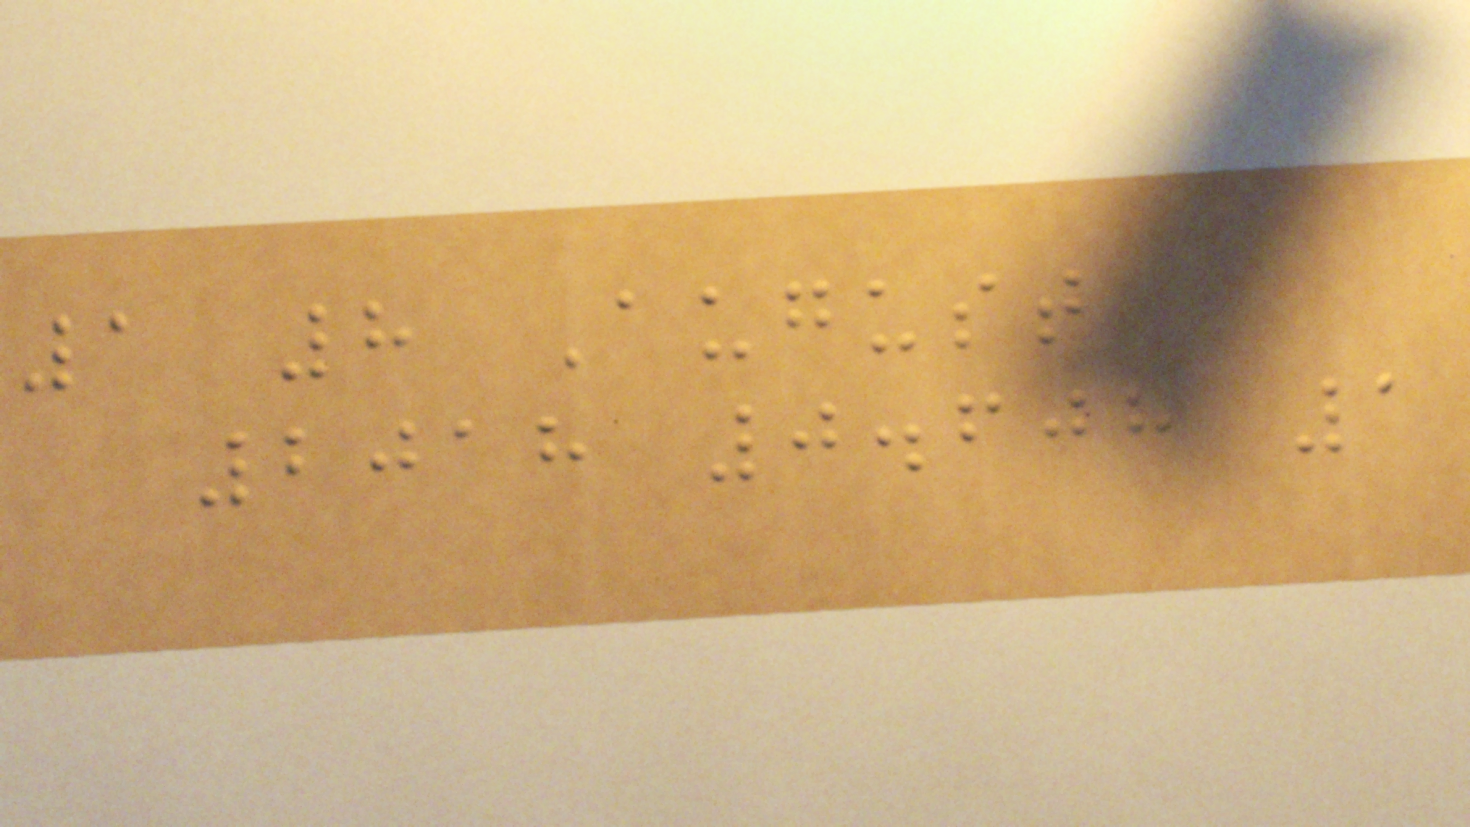1 8 August
2018 0.608 1
